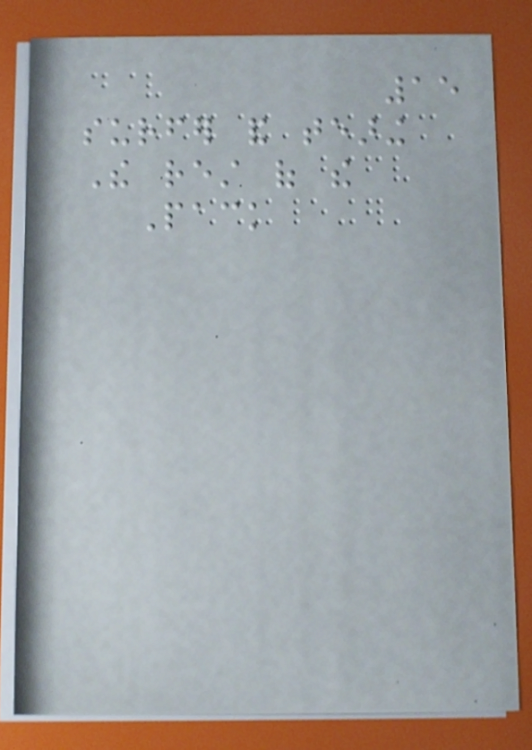15
surfer and tearing
The rest of the
Pack
